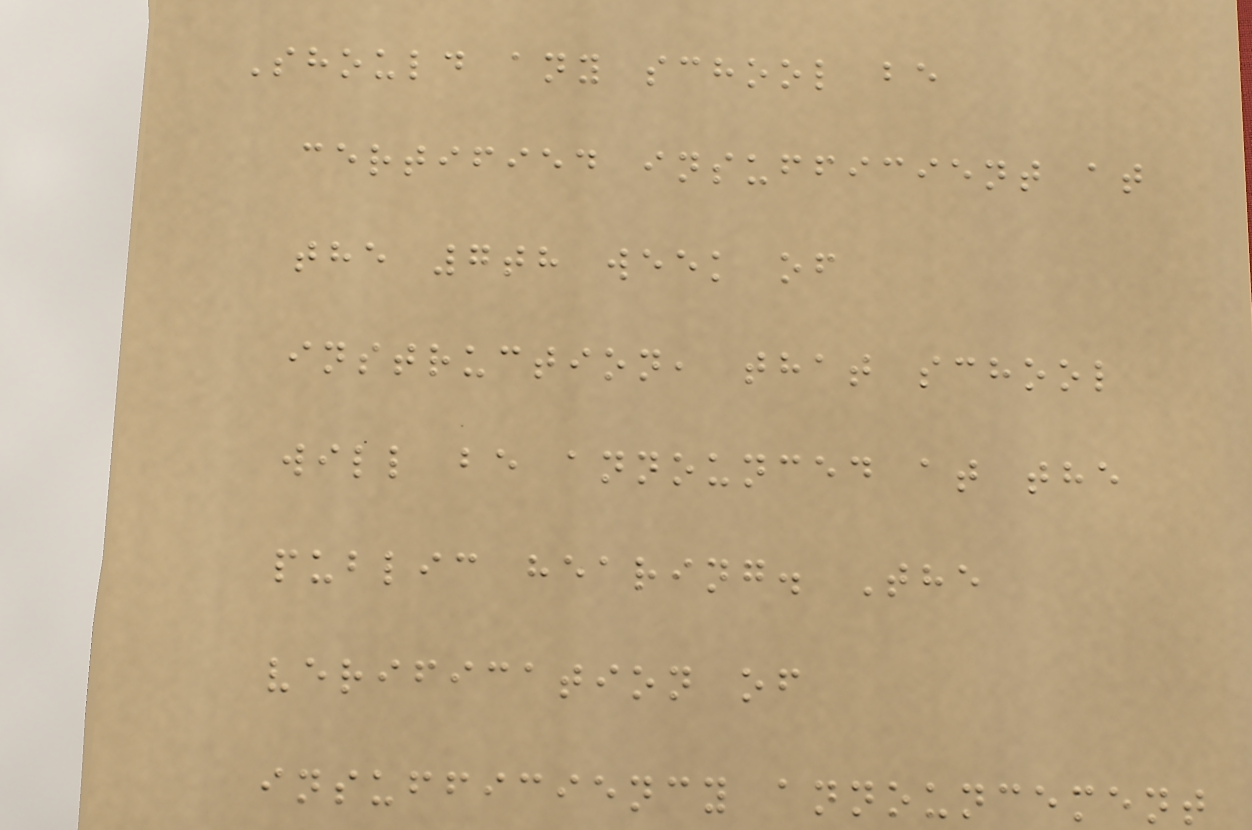Should any school be
certified insufficient at
the 7th week of
instruction, that school
will be announced at the
public hearing. The
verification of
insufficiency announcement
